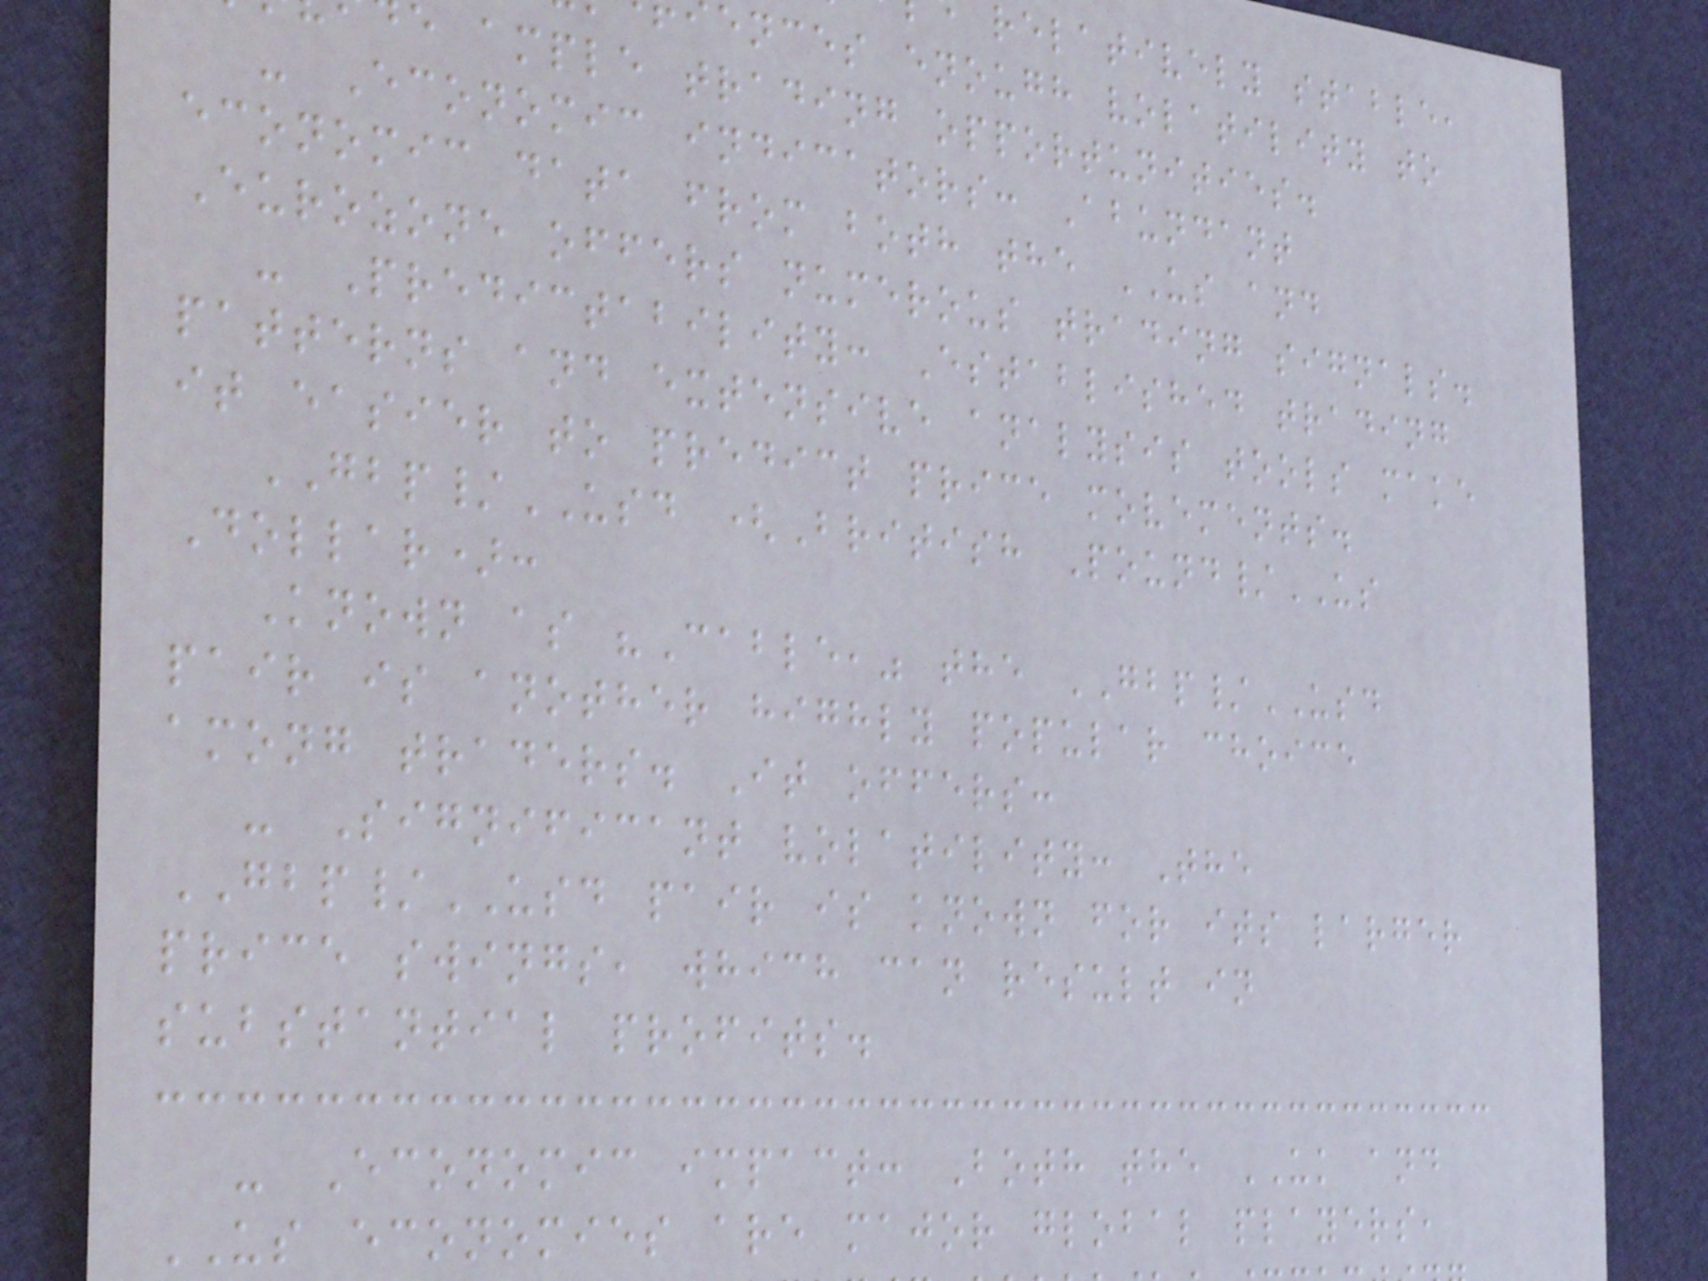relatively stable,
ences enough volatility to
e ample trading opportunities.
- Economic indicators: Abundant
economic data from both the US and
Eurozone offers numerous trading signals.
- Predictability: Established trading
patterns and extensive analysis tools make
it easier to predict price movements.
GBP/USD (British Pound/US
Dollar):
Known as "Cable," the GBP/USD
pair is another highly popular choice
among traders. It offers:
- Significant volatility: The
GBP/USD pair is known for its larger
price swings, which can result in
substantial profits.
- Economic impact: Both the UK and
US economies are major global players,
